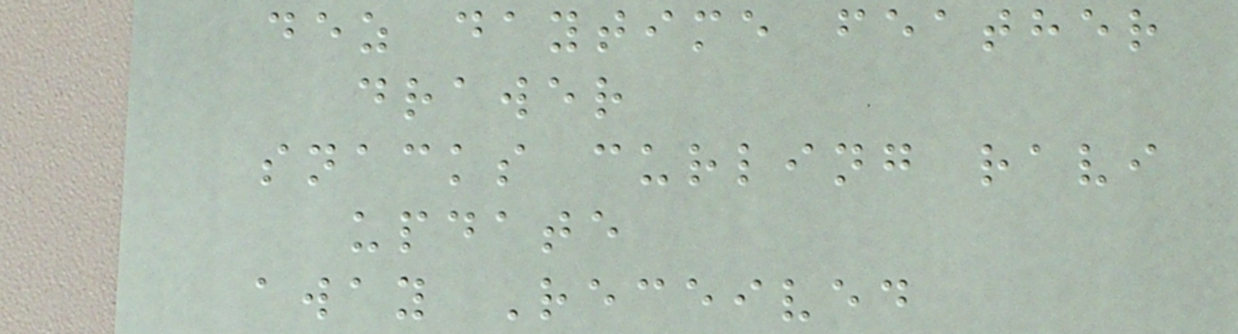dez daytime feather
drawer
snacks curling ravi
update
away Received
